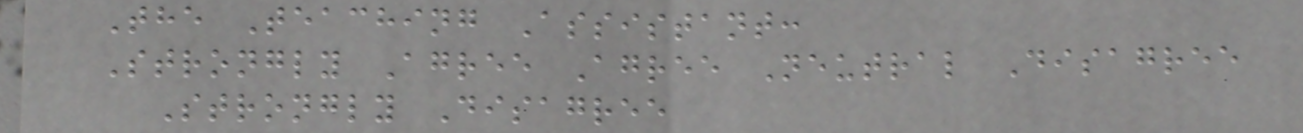The Teaching Assistant:
Strongly Agree Agree Neutral Disagree
Strongly Disagree
